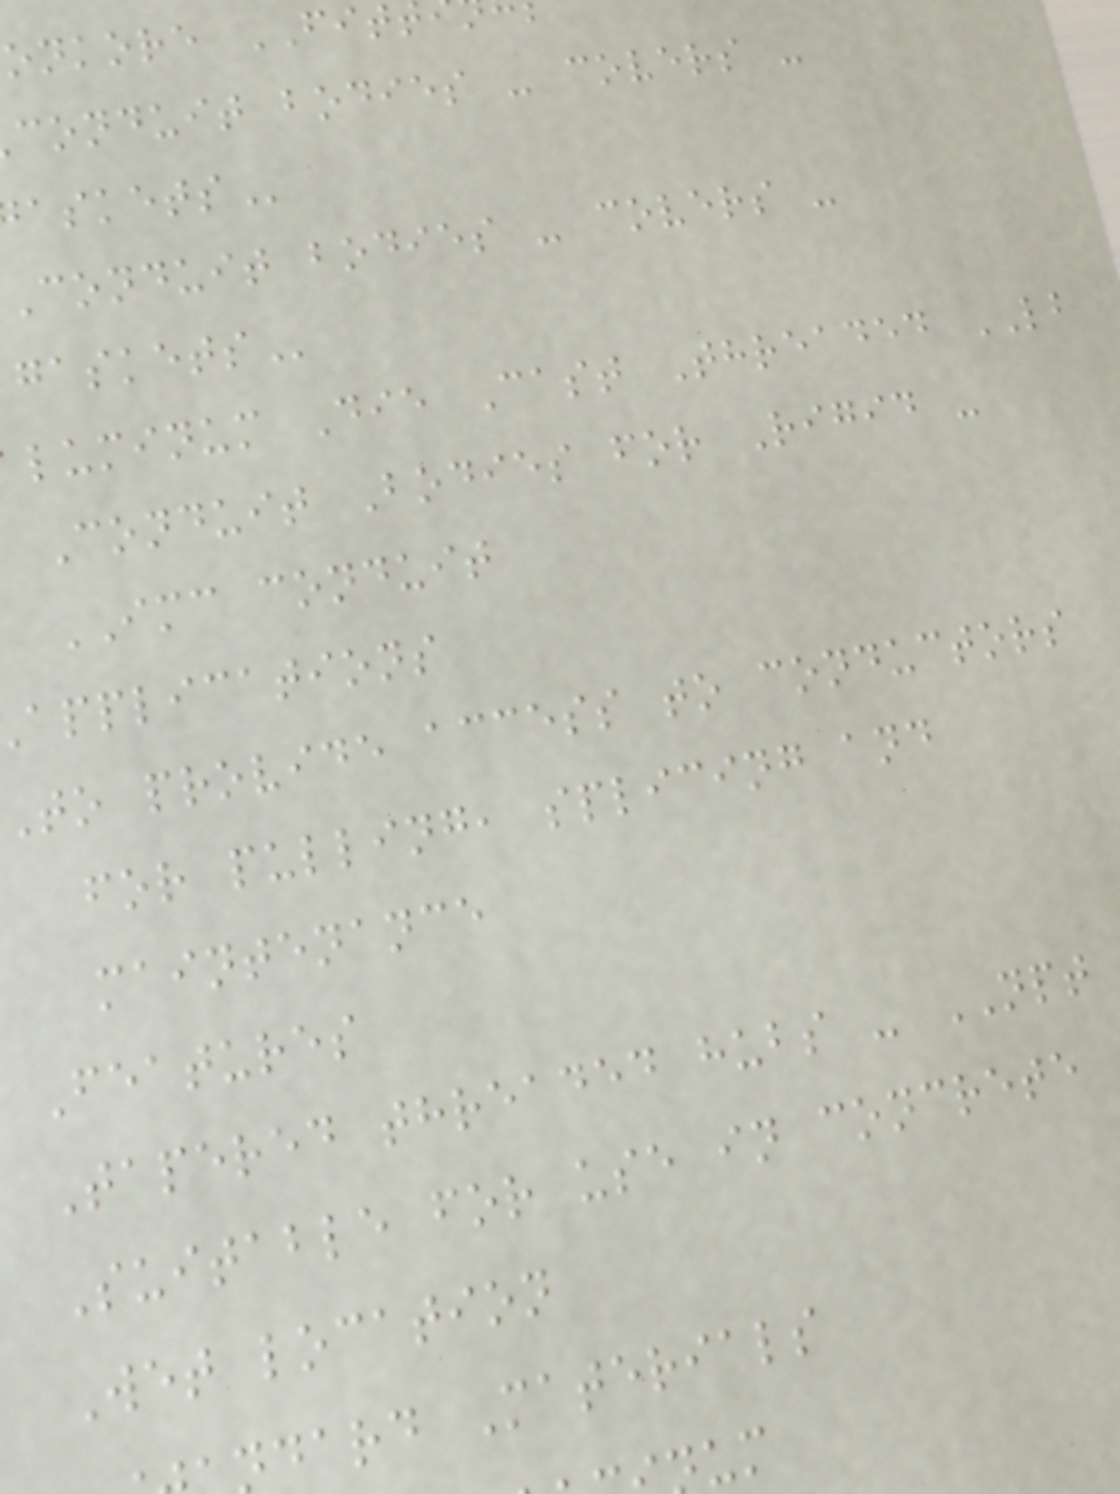onkore FIT
conduit bodies - covers -
conduit bodies - covers -
luminum Die Cast Threaded LB
Conduit Bodies for Rigid -
IMC conduit
applications
To provide access to conductors
for pulling, splicing and
maintenance
Features
Tapered threaded hubs - NPT
Suitable for use in concrete
Wet location
dard Materials
